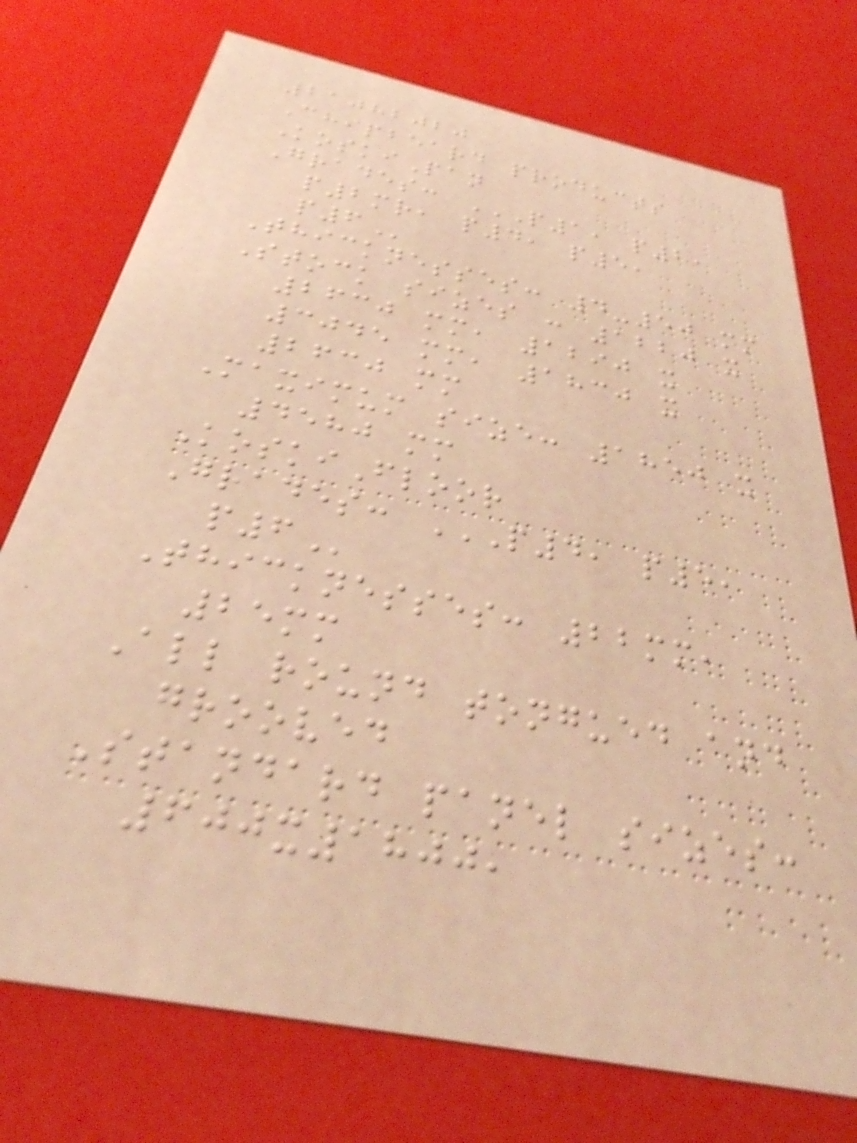21082020
Chipboard products
KoskiPan
Grades: P1, P2,
P2MR, P4, P5,
P6
Thicknesses: 4-50 mm
Stock sizes : 1220 x
2630 mm, 1290 x
3045 mm, 1830 x
2630 mm
Maximum size: 1850 x
4580 mm
KoskiFloor
Grades: P4, P5,
P6
Thicknesses: 22mm,
25mm
All round tongued and
grooved
Standard panel sizes:
600x1800,
